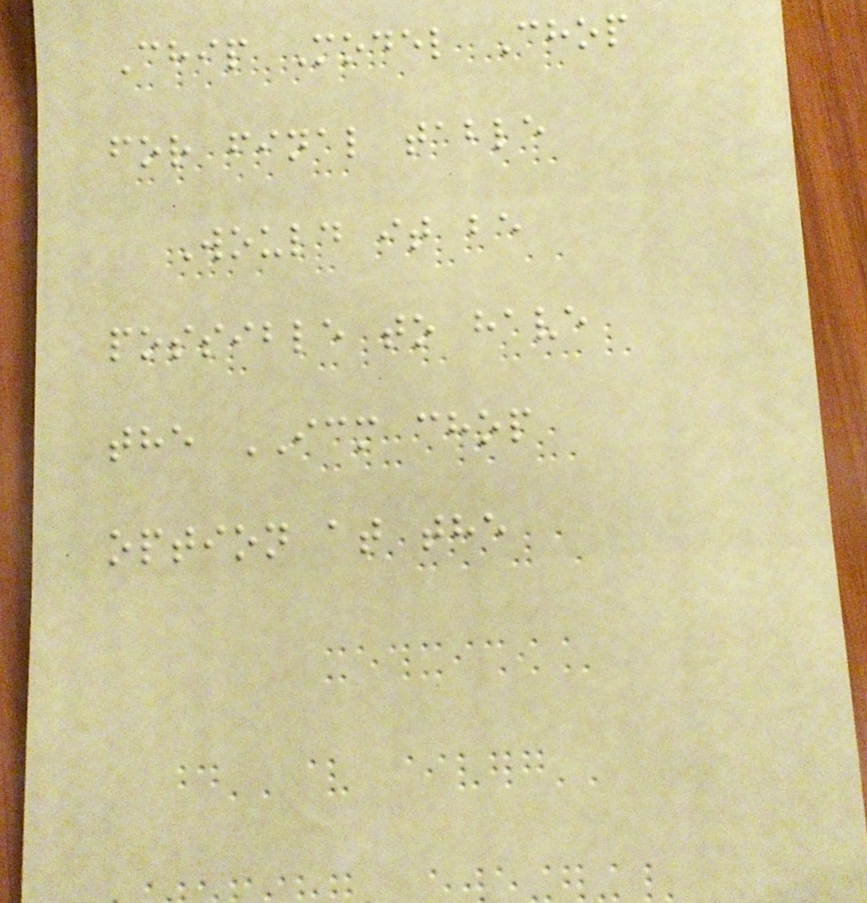Chip Model Chop
for final table
Would it be
possible to have
the ICM chop
option at the
